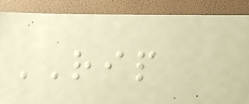RIP
